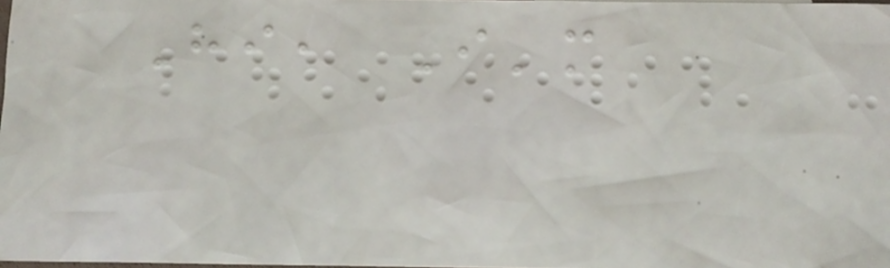Hi, I'm
